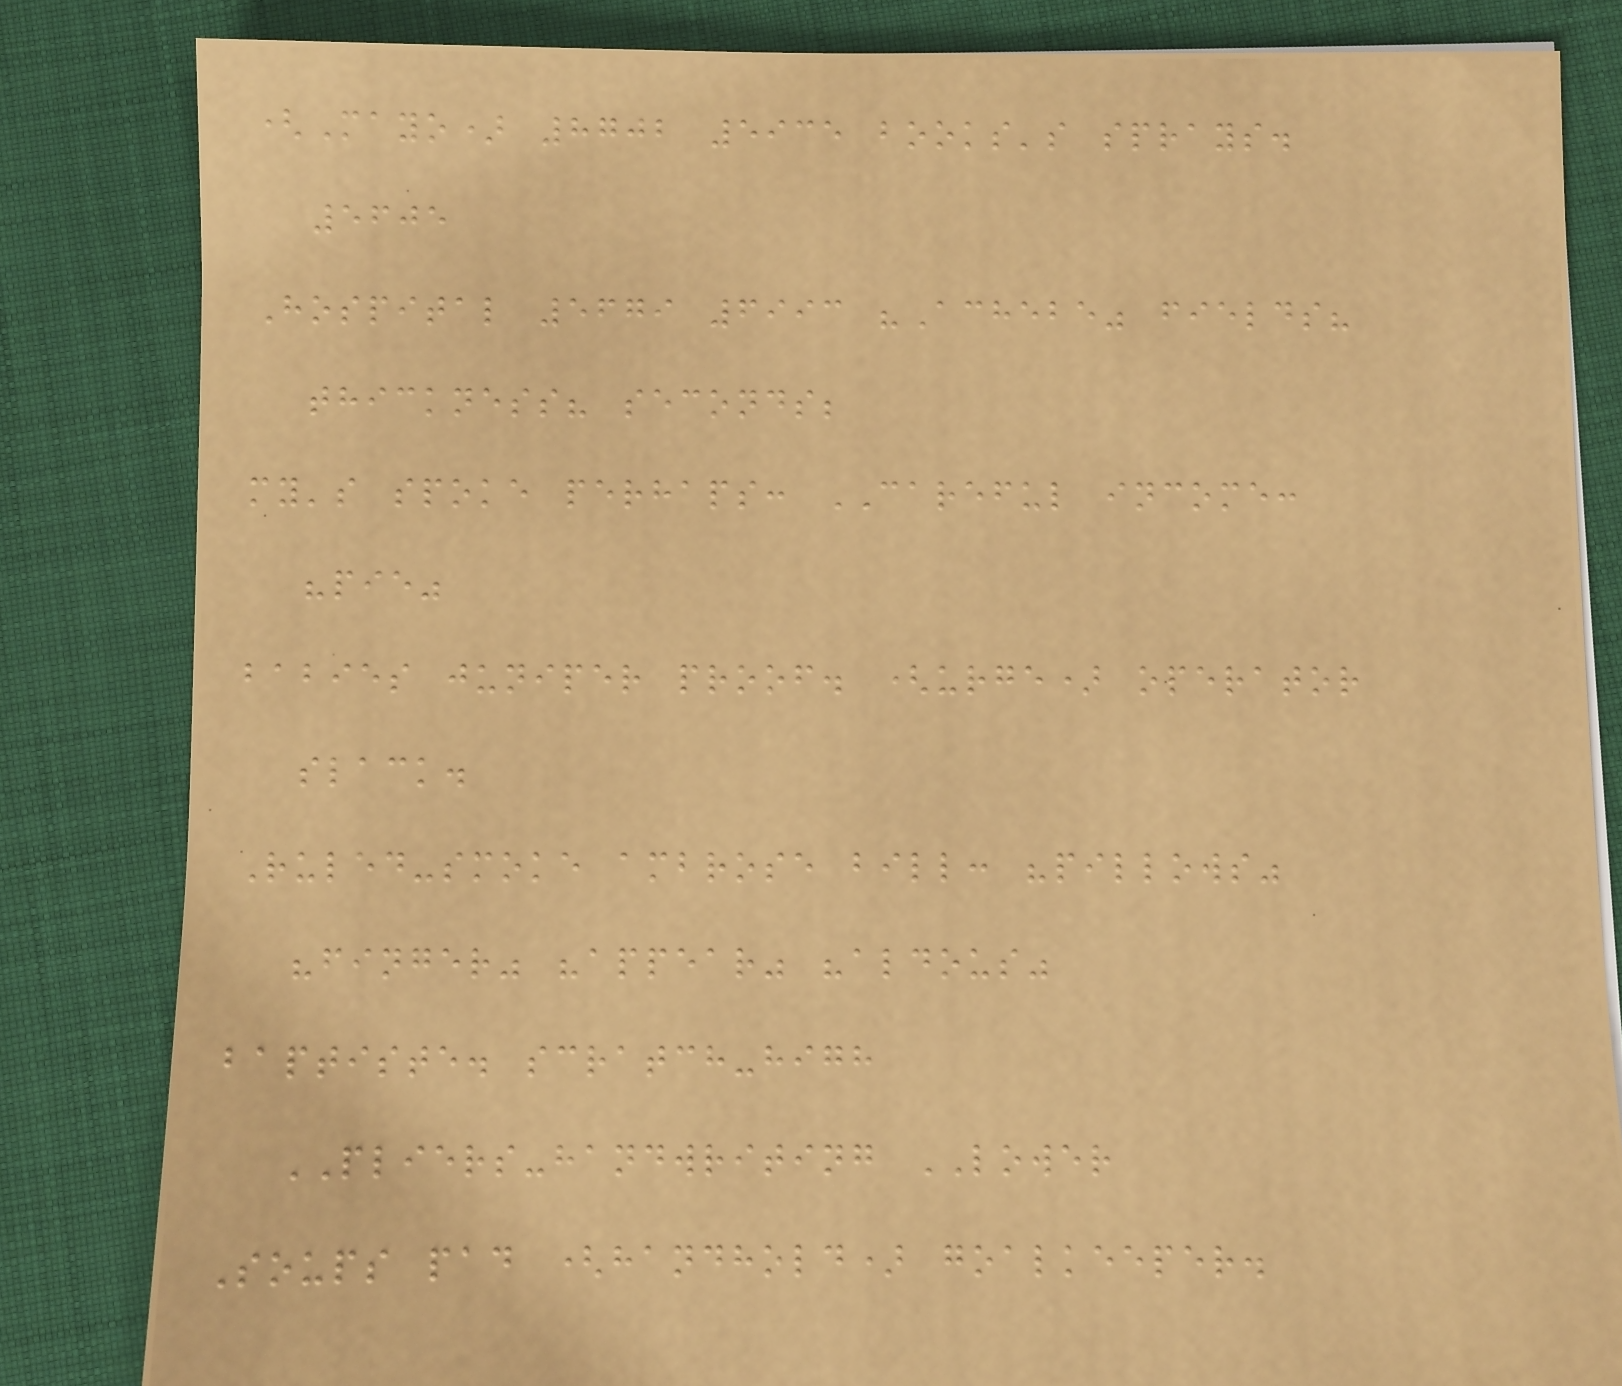(Mayo) 8702 5935 books's sprays.
5605
Hospital 5679 6993 "Achebe" fields?
thickness? seconds;
my's spoke perhaps: CAREFUL income:
"pie"
babies juniper proof. (urge) operator
slack.
Ruled-smoke ambrose bill: "pillows"
"finger" "appear" "aldous"
baptiste. scratch-high
PLIERS-handwriting LOWER
Soups pad (handhold) goalkeeper.
